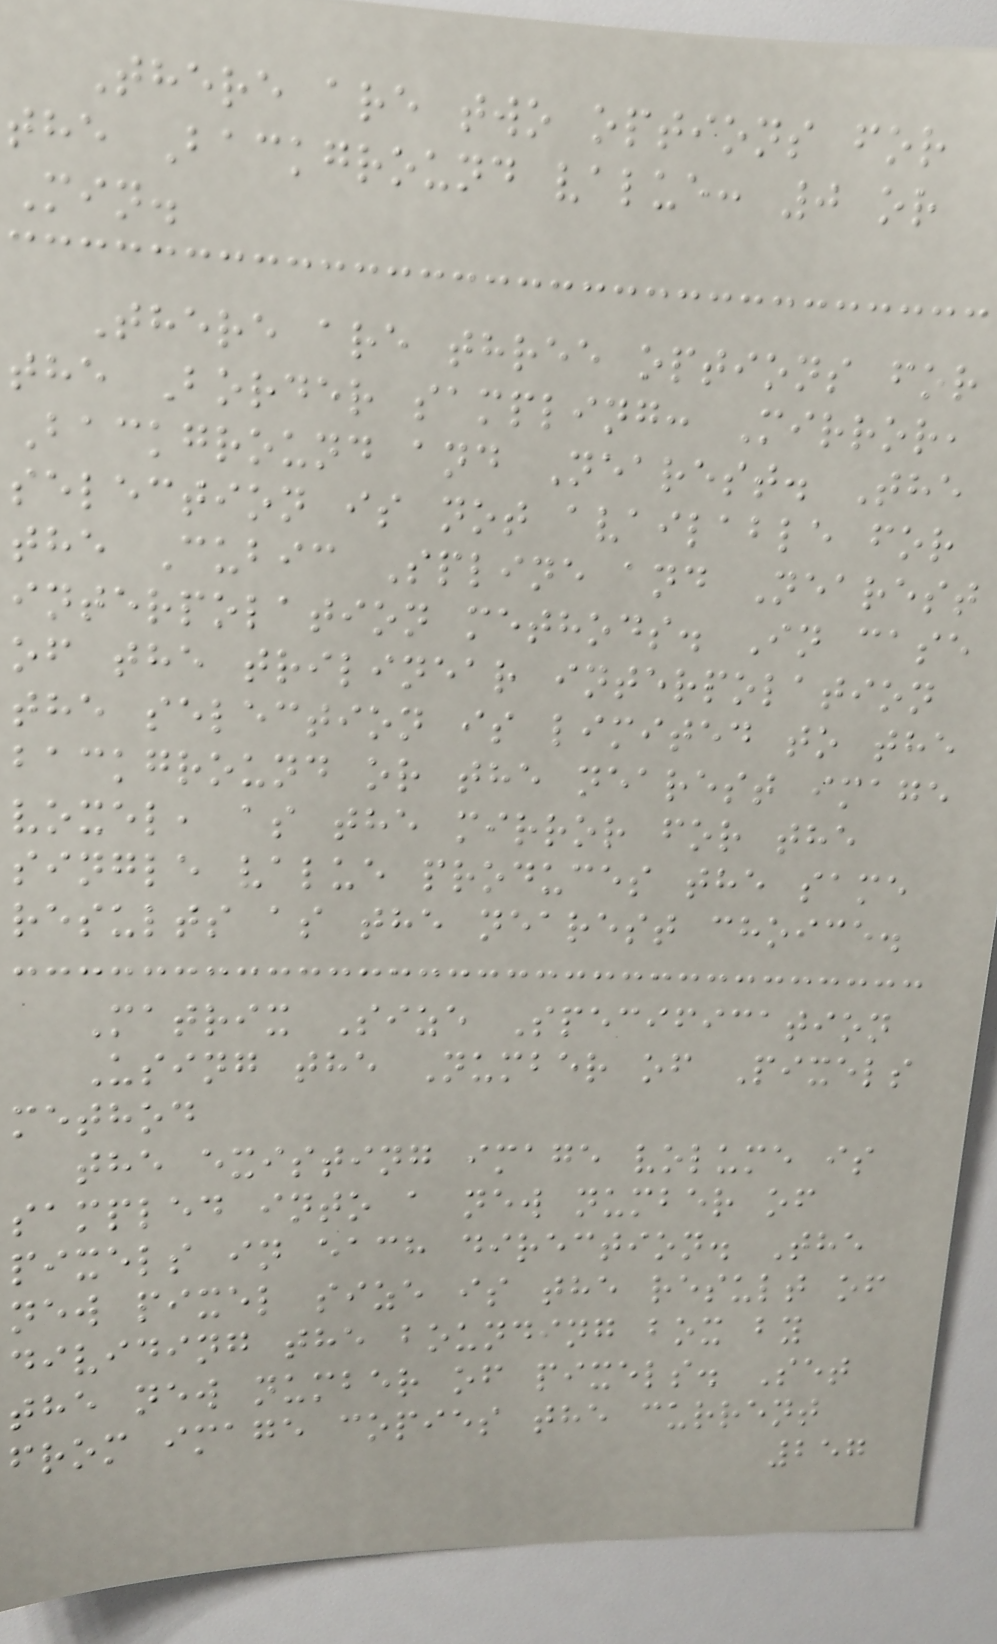There are two options for
the Background value: 0 or
Min.
There are three options for
the Border sampling: Mirror,
Background and Nearest. The
selection is not available for
the Cubic Spline and Nearest
interpolation methods. In case
of the trilinear interpolation
the selection is limited to the
background or the nearest image
voxel, as the mirror for the
single value produces the same
results as the nearest choice.
Matrix Size Specification
Using the Number of Pixels
method
the existing image volume is
sampled into a new number of
pixels in each direction. The
new pixel size is the result of
dividing the bounding box by
the new number of pixels. Set
from image copies the current
257
